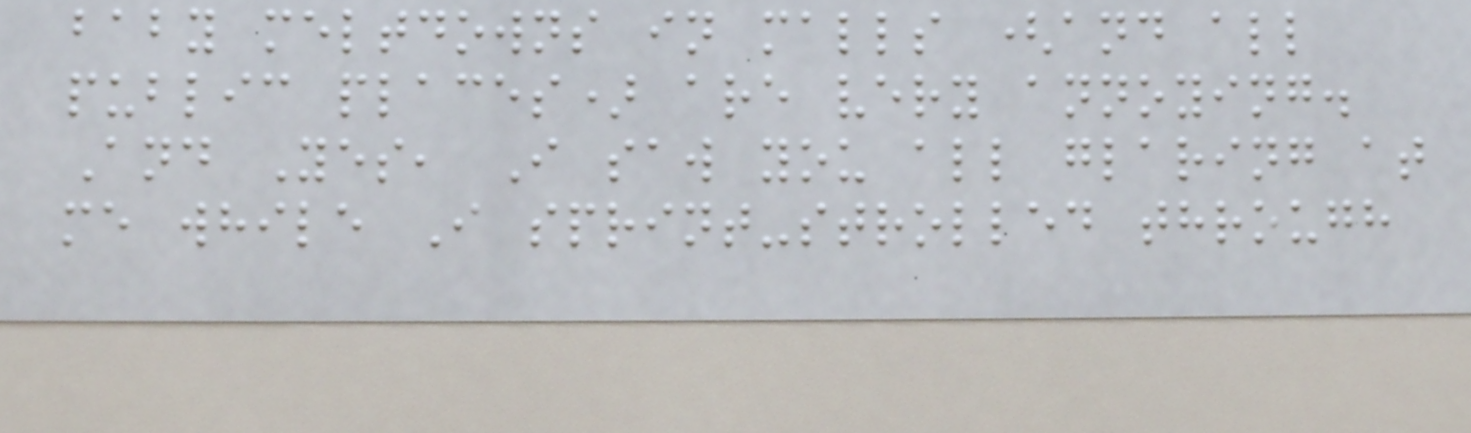baby meltdowns in malls (and all
public places) are very annoying.
And Yes, I saw you all glaring at
me while I sprint-strolled through
